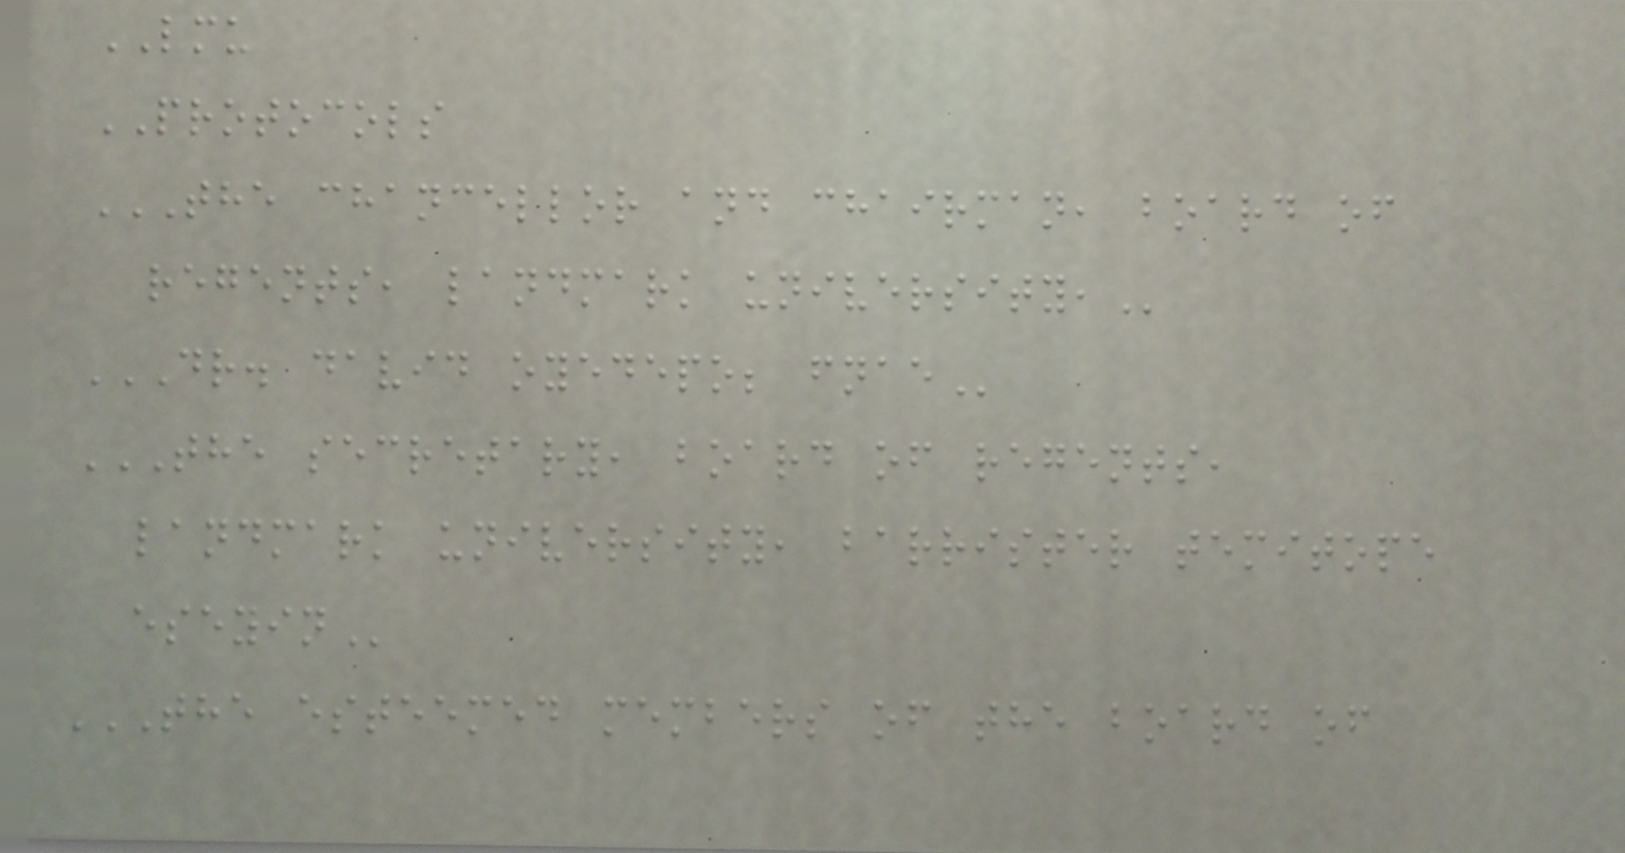LMU
PROTOCOLS
THE CHANCELLOR AND CHAIRMAN, BOARD OF
REGENTS, LANDMARK UNIVERSITY,
DR. DAVID OYEDEPO; FNAE
THE SECRETARY, BOARD OF REGENTS,
LANDMARK UNIVERSITY, BARRISTER TEMITOPE
ESEYIN
THE ESTEEMED MEMBERS OF THE BOARD OF
